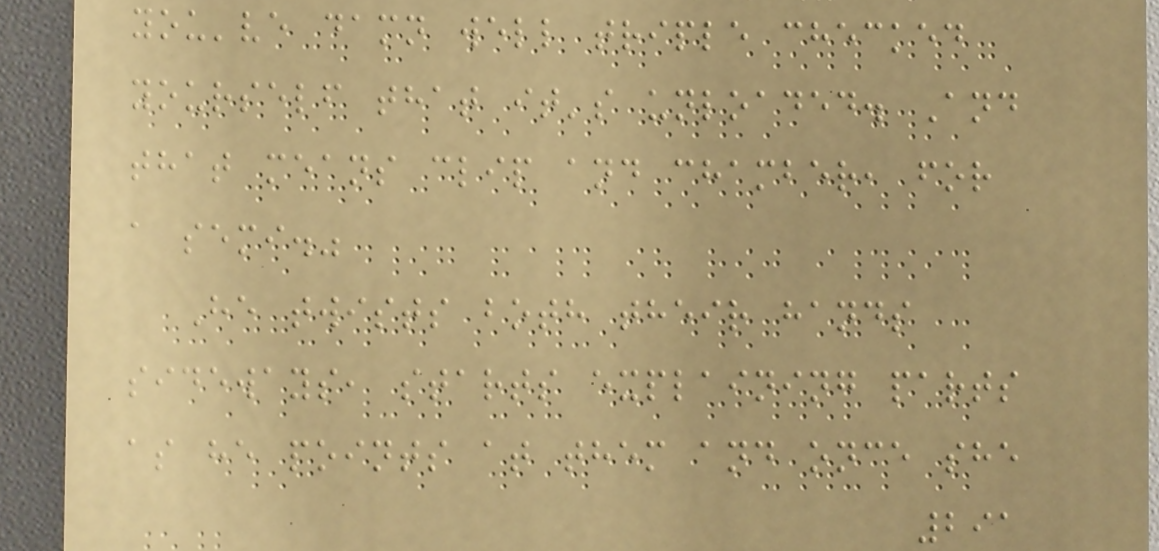you've damn well triple checked
yourself that it's unloaded. And
that means clip and chamber, for
a semi."
He twists both their hands
sideways, starts explaining parts
as he points at them and once she
291
